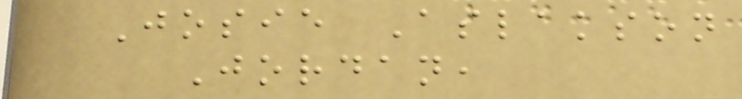Josie Aslakson
Jordan,
